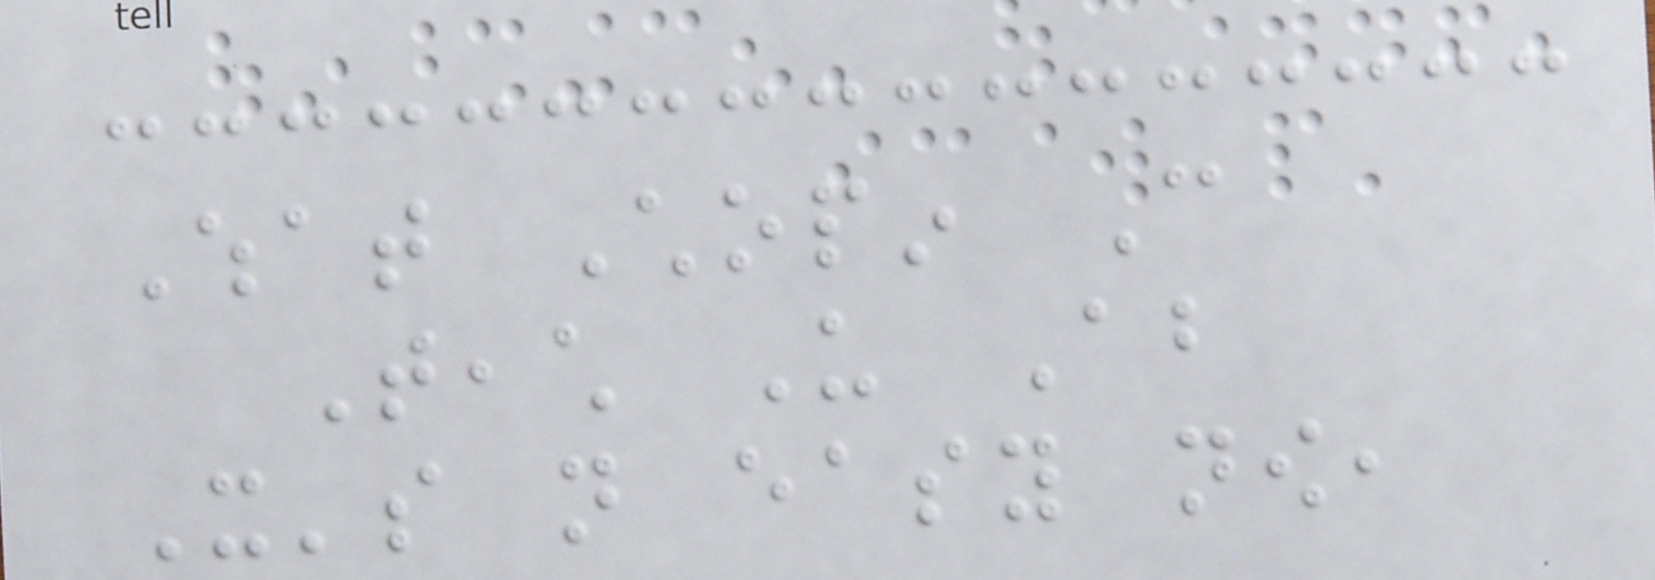What Chopin Can
Teach Us About
It's not easy now,
